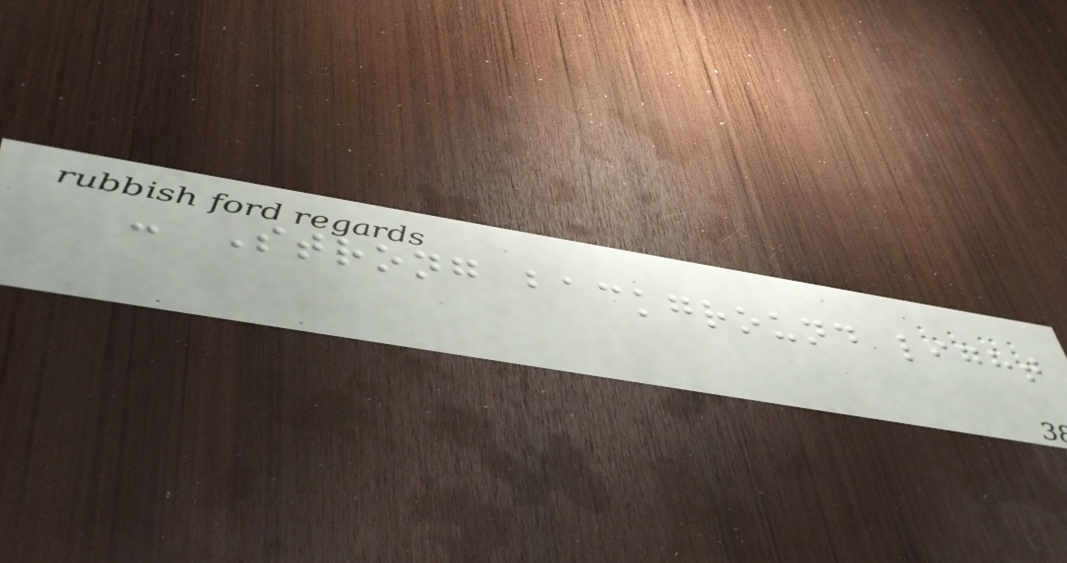- Strong background light
